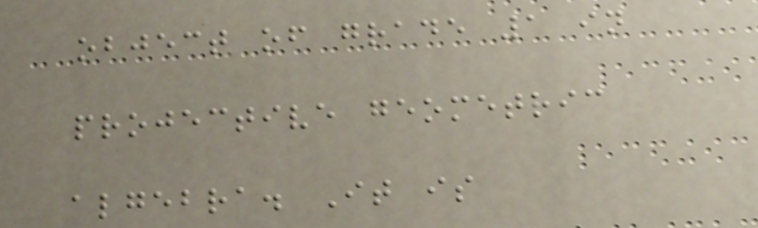object of grade 1 in
projective geometric
algebra. It is
